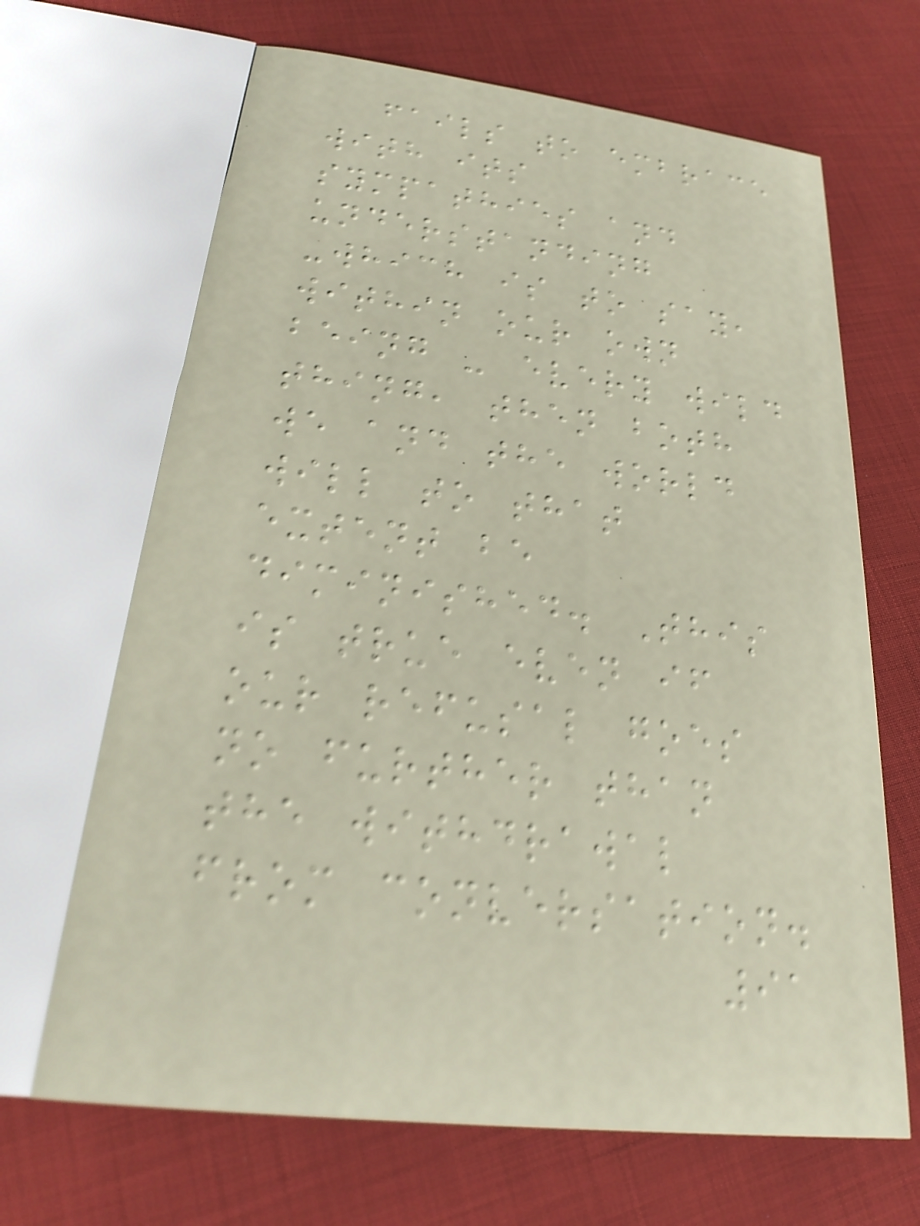fails to embrace
with its
sympathies and
understanding
-which is to say,
within our own
being - every wild
thing, then both
we and the world
will to that
extent be
diminished. This
is true even if
our refusal goes
no further than
the withdrawal
from conversation.
91
